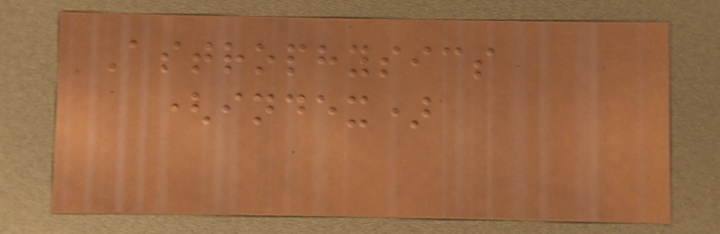Astrophysics
(index)
